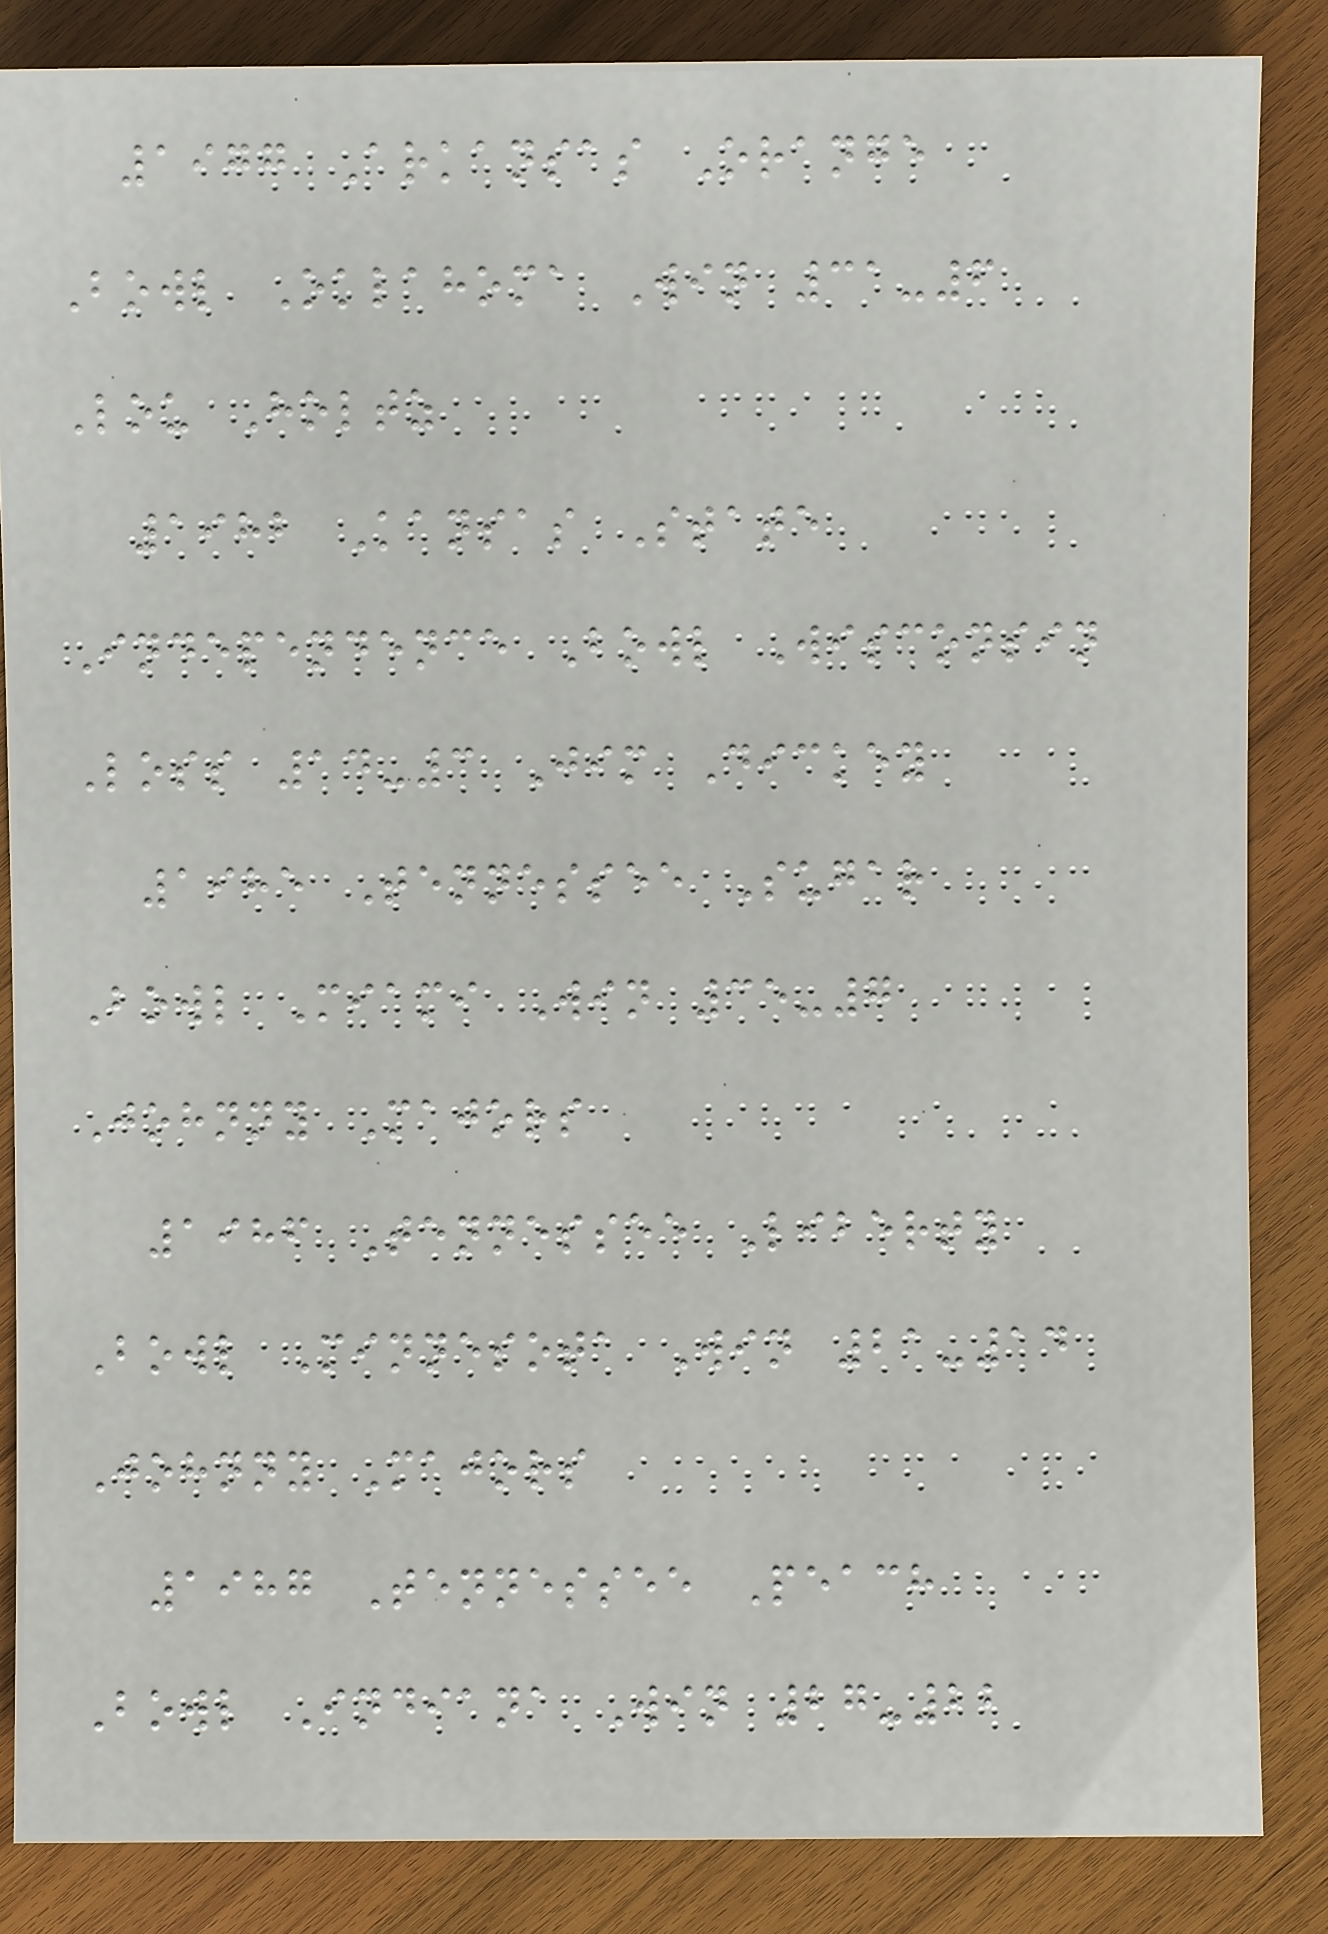1977 Arkansas Orange
Bowl Oklahoma Win 31-6
Lou Holtz
1982 Kansas State
Independence Bowl Wisconsin
Loss 14-3 Jim Dickey
1985 Tennessee Sugar
Bowl Miami Win 35-7
Johnny Majors
1986 Tennessee Liberty
Bowl Minnesota Win 21-14
Johnny Majors
1987 Tennessee Peach
Bowl Indiana Win 27-22
